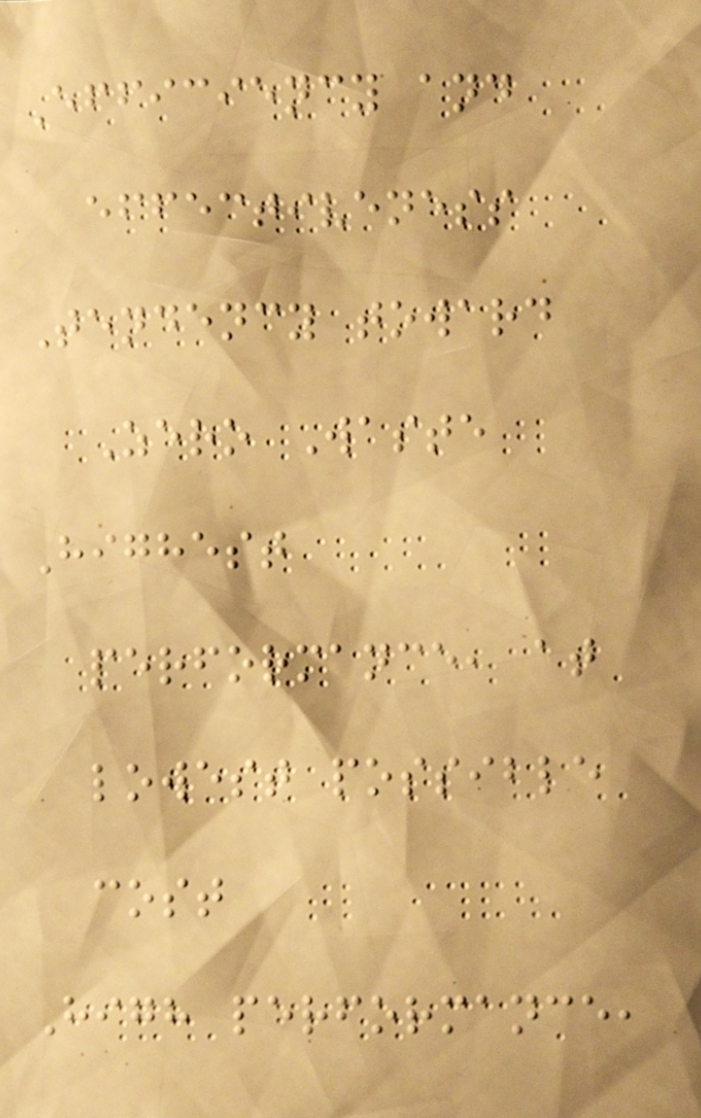Efficiency and
effectiveness
Tendency toward
Zero Waste
Highest
performance, at
lowest possible
cost
High performance,
